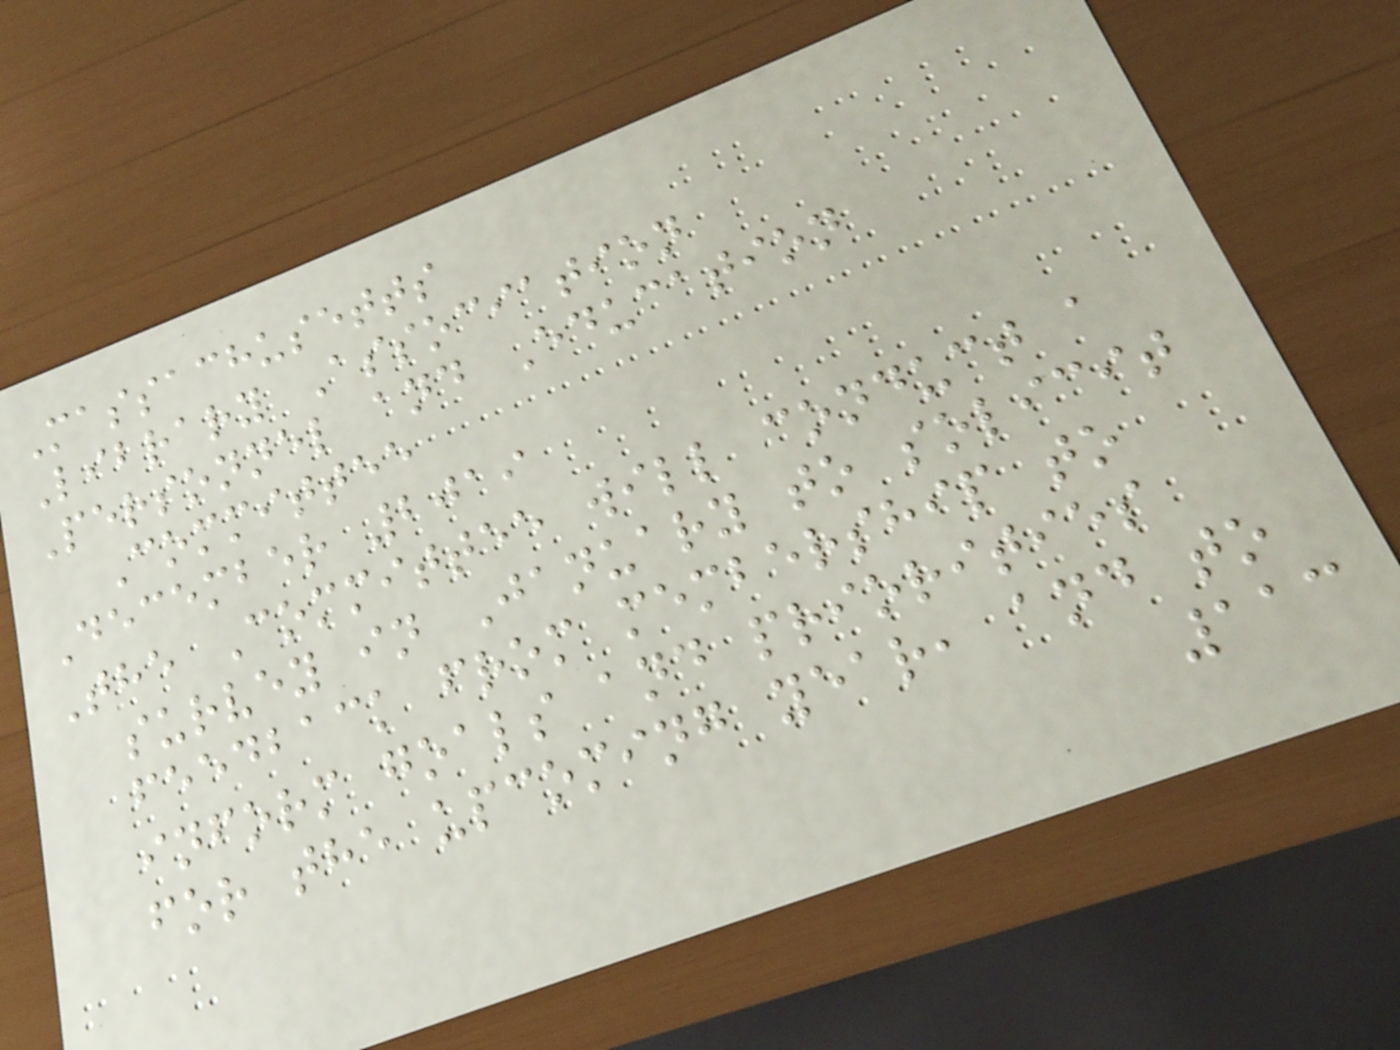Massachusetts
Library Association
Personnel and Education
Committee
December 2019
The Committee will conduct a
survey in January to solicit
feedback from membership to
inform goals and priorities
for the upcoming year, and to
113
